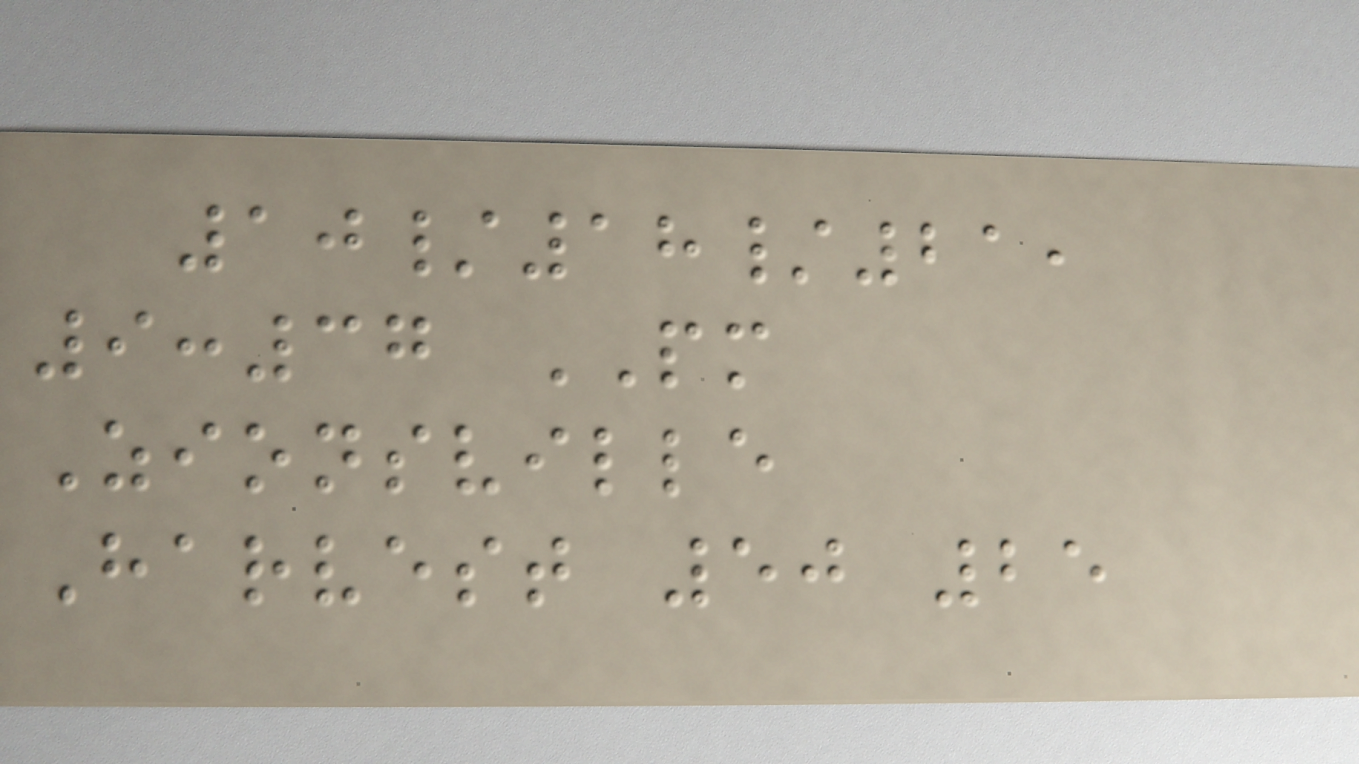10/18/21,
9:37 PM
Zionsville
Harvest 50 25
